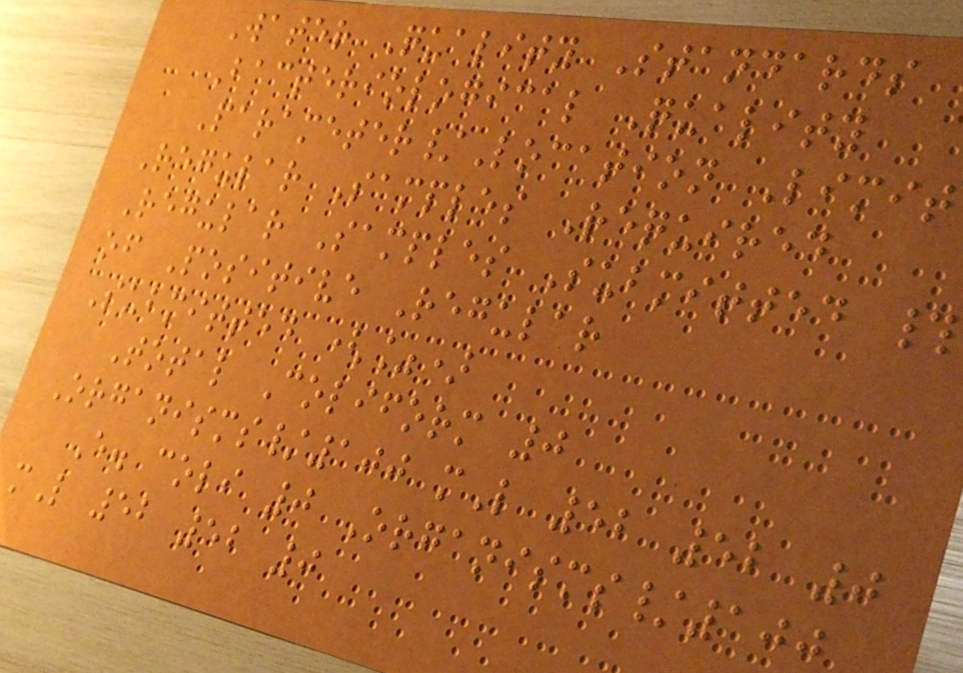Water Quality Standards
Bacteriological Quality
Parameter/Location Limit
Regular Samples Required
Regular Samples Submitted #
of Positive Regular
Submitted (%)
Total Coliform 0
Organisms/100 mL 52 52 0
E. coli 0 Organisms/100
mL 52 52 0
